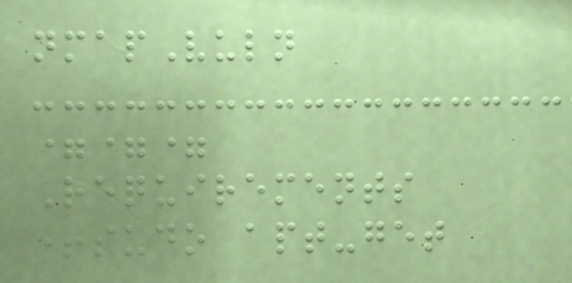nmapVuln
===
Requirements
+sudo apt-get
